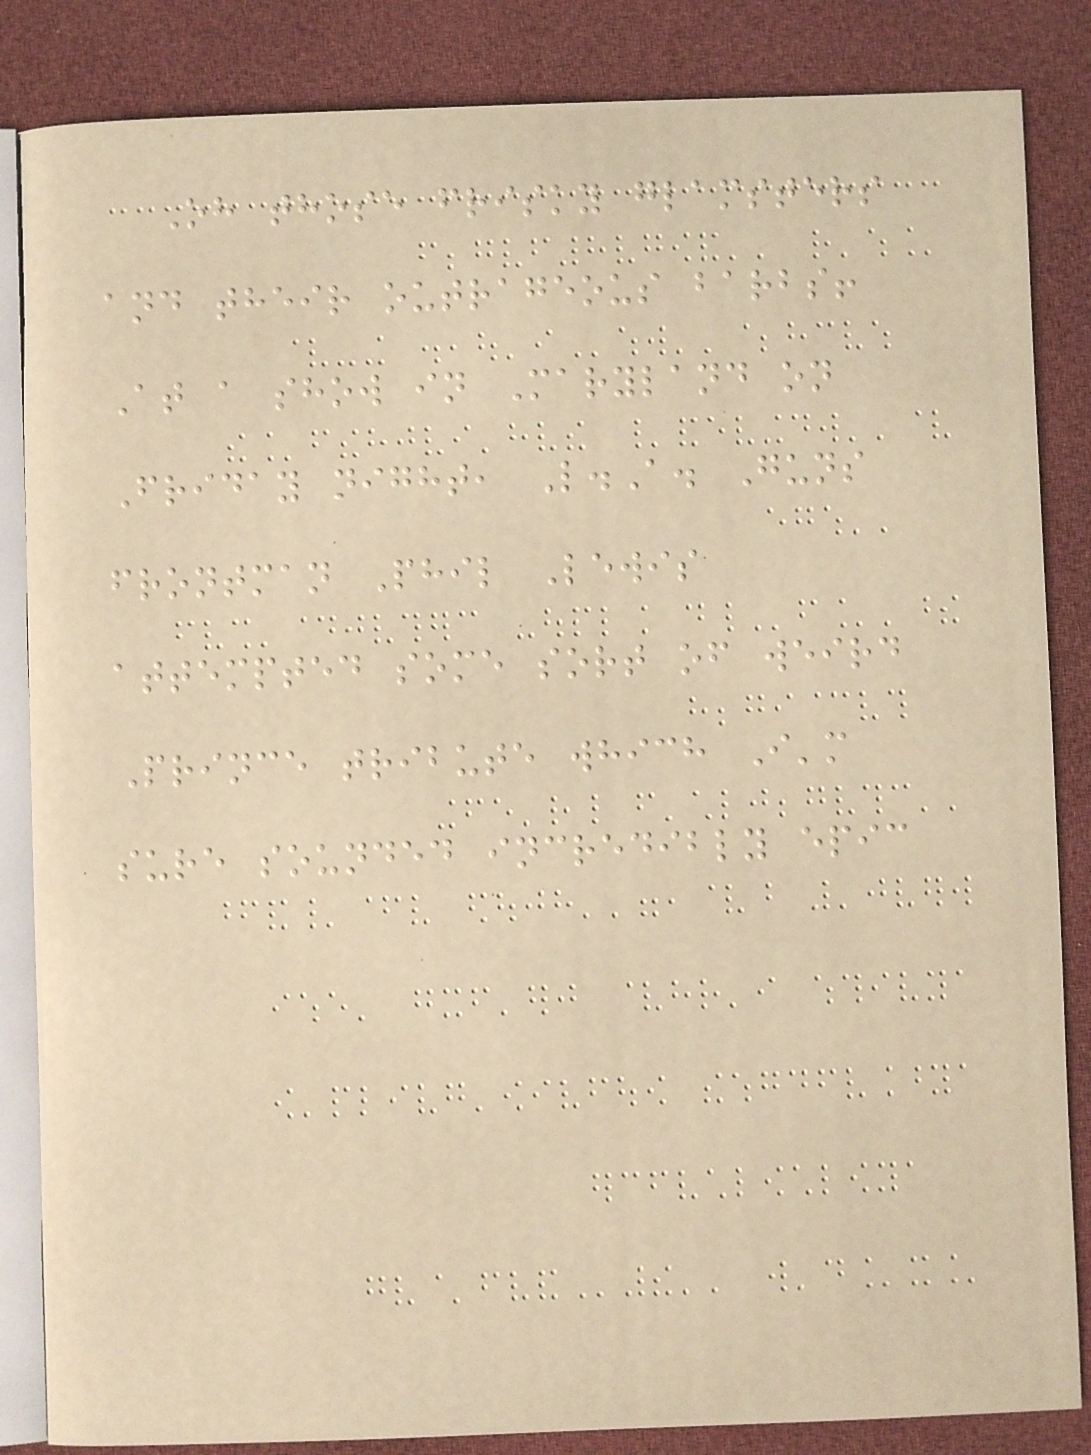Oh those frisky glamsters
and their outrageous barbs!
At a show in Maryland on
Friday night, L.A. Guns
frontman Phil Lewis
attempted some sort of weird
Prince tribute which I'm
sure sounded incredibly epic
